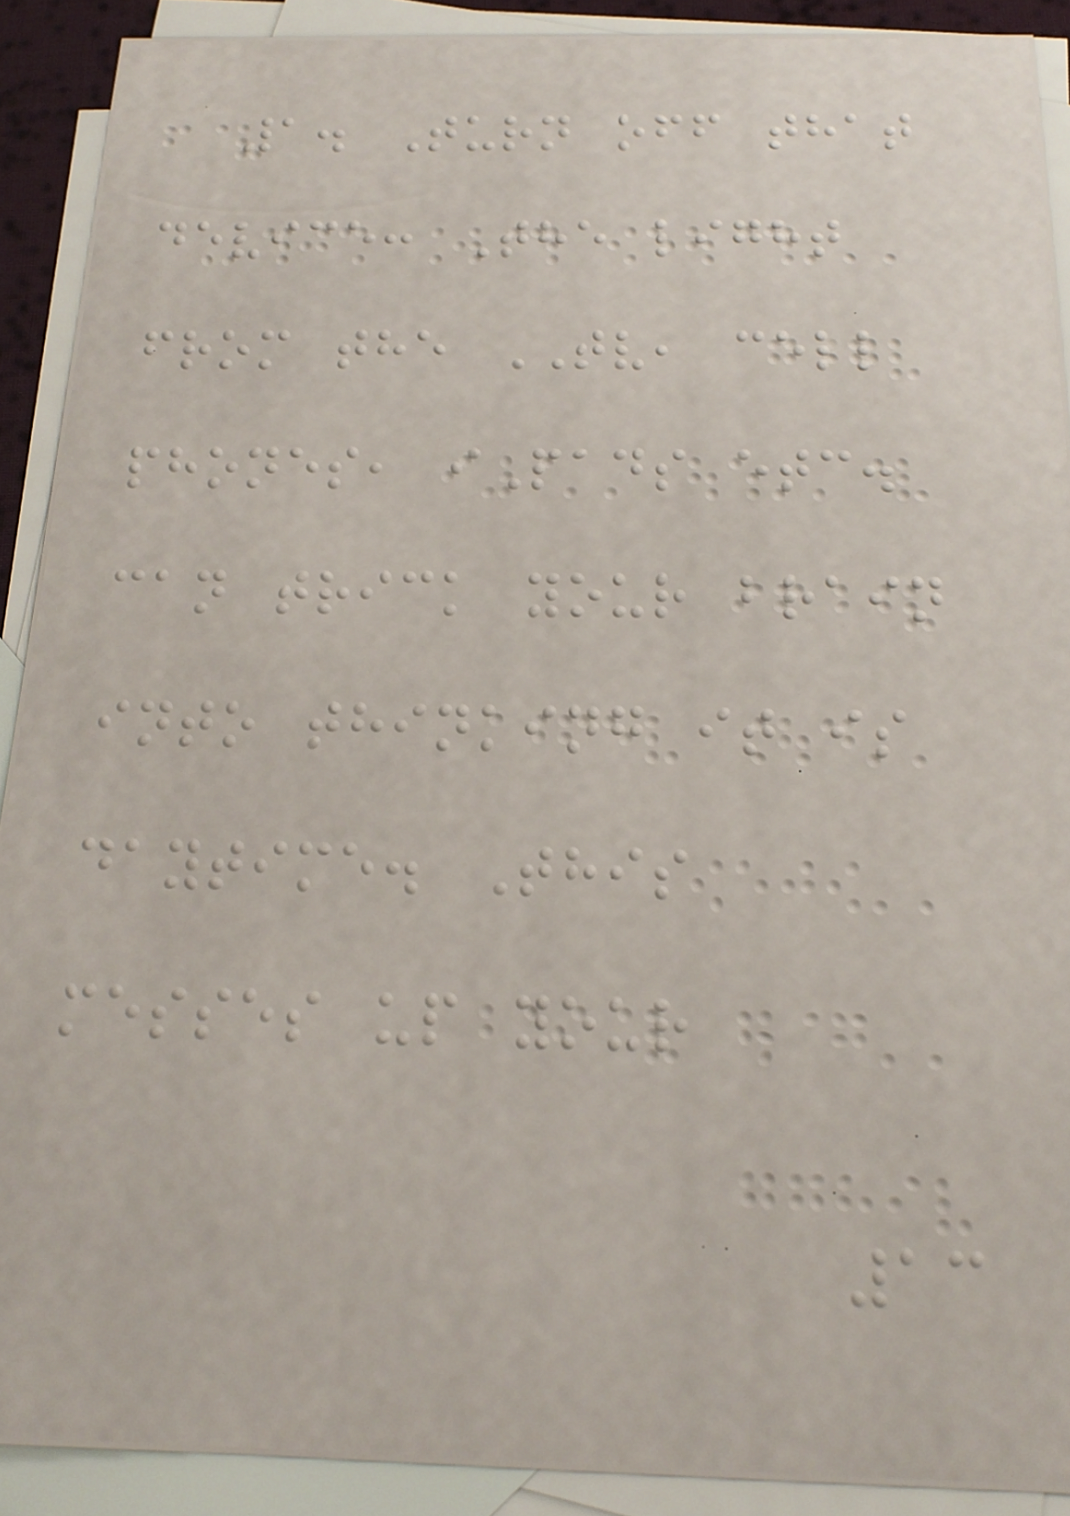1. Turn off that
device: The light
from the TV, cell
phones, iPads etc.
can trick your brain
into thinking it is
daytime. This
messes up your
13
